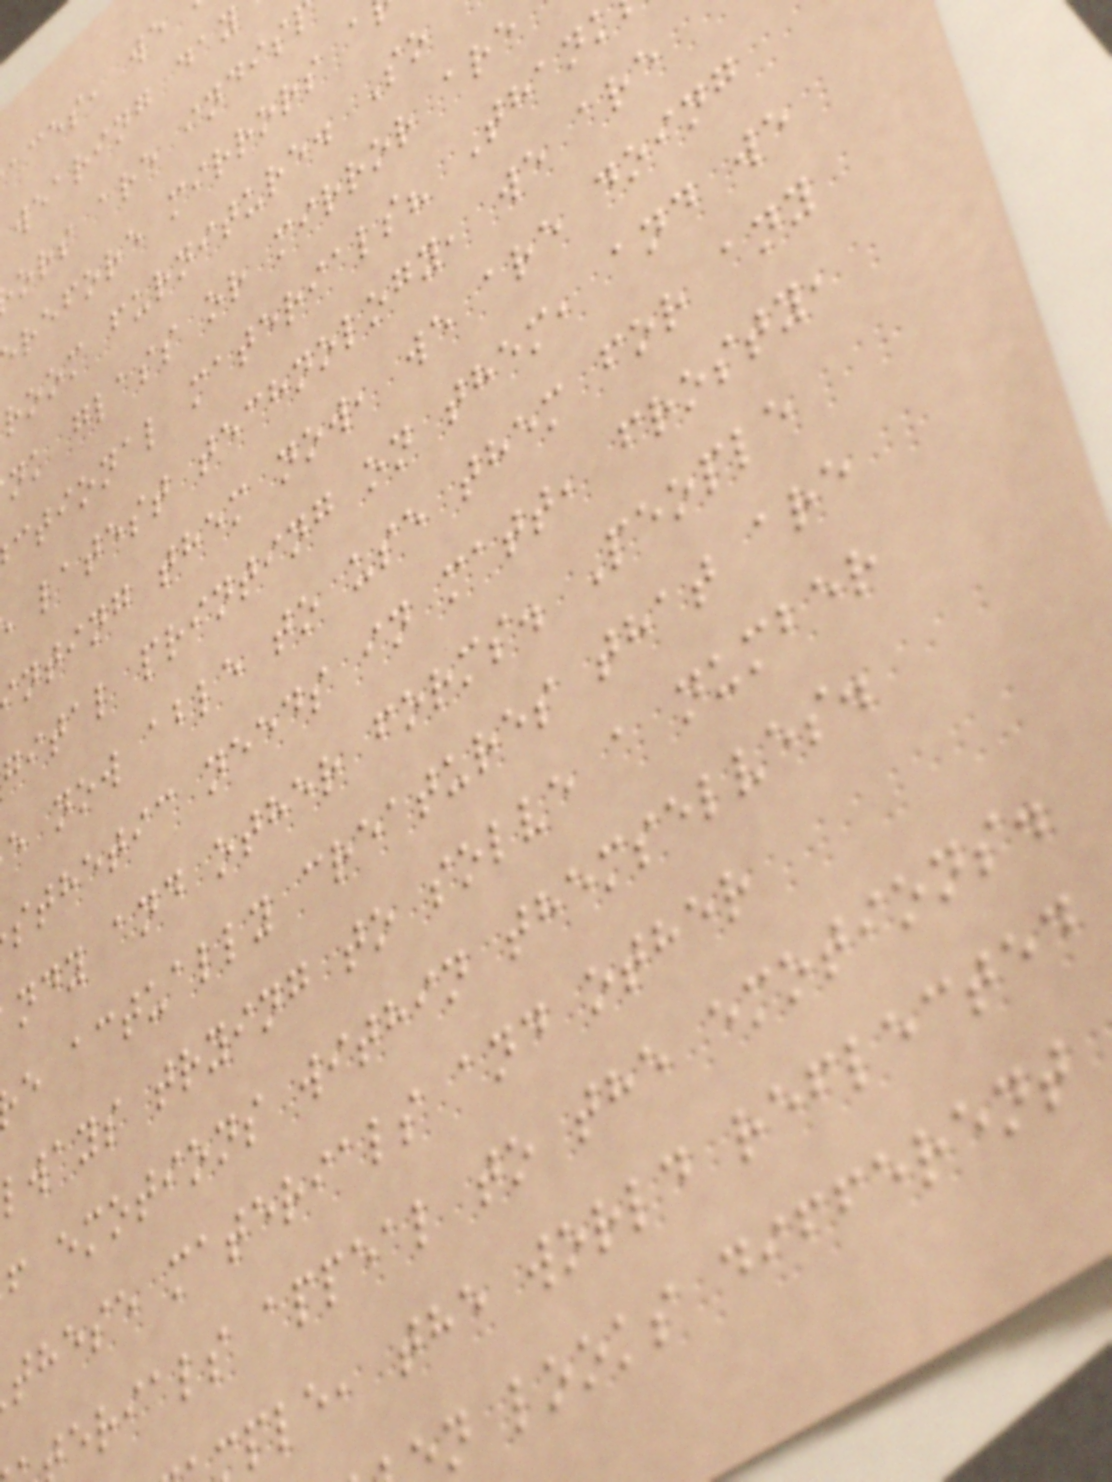aces, we
wearing day
ors are indis
refore mirrors a
room furniture. So
nk glass or mirror are
ctional materials? Thank
latest technology, we are
nting them now, we are doing
gital printing on them, and we
e now able to use them for any
sthetic needs in matt, frosty,
ndy and other forms. People
e actually creatures that are
lways trying to solve a number
f emotions within themselves.
these materials and other
erials appeal to the emotions.
ple, the world reflected
n looks different
